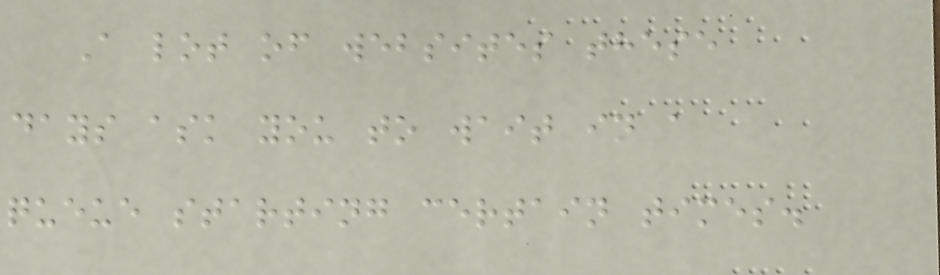A lot of websites these
days ask you to wait in a
queue starting certain times.
